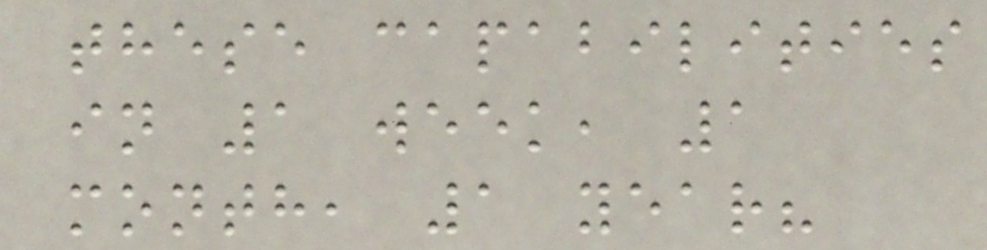these capabilities
in 1 week, 1
month, 1 year?
